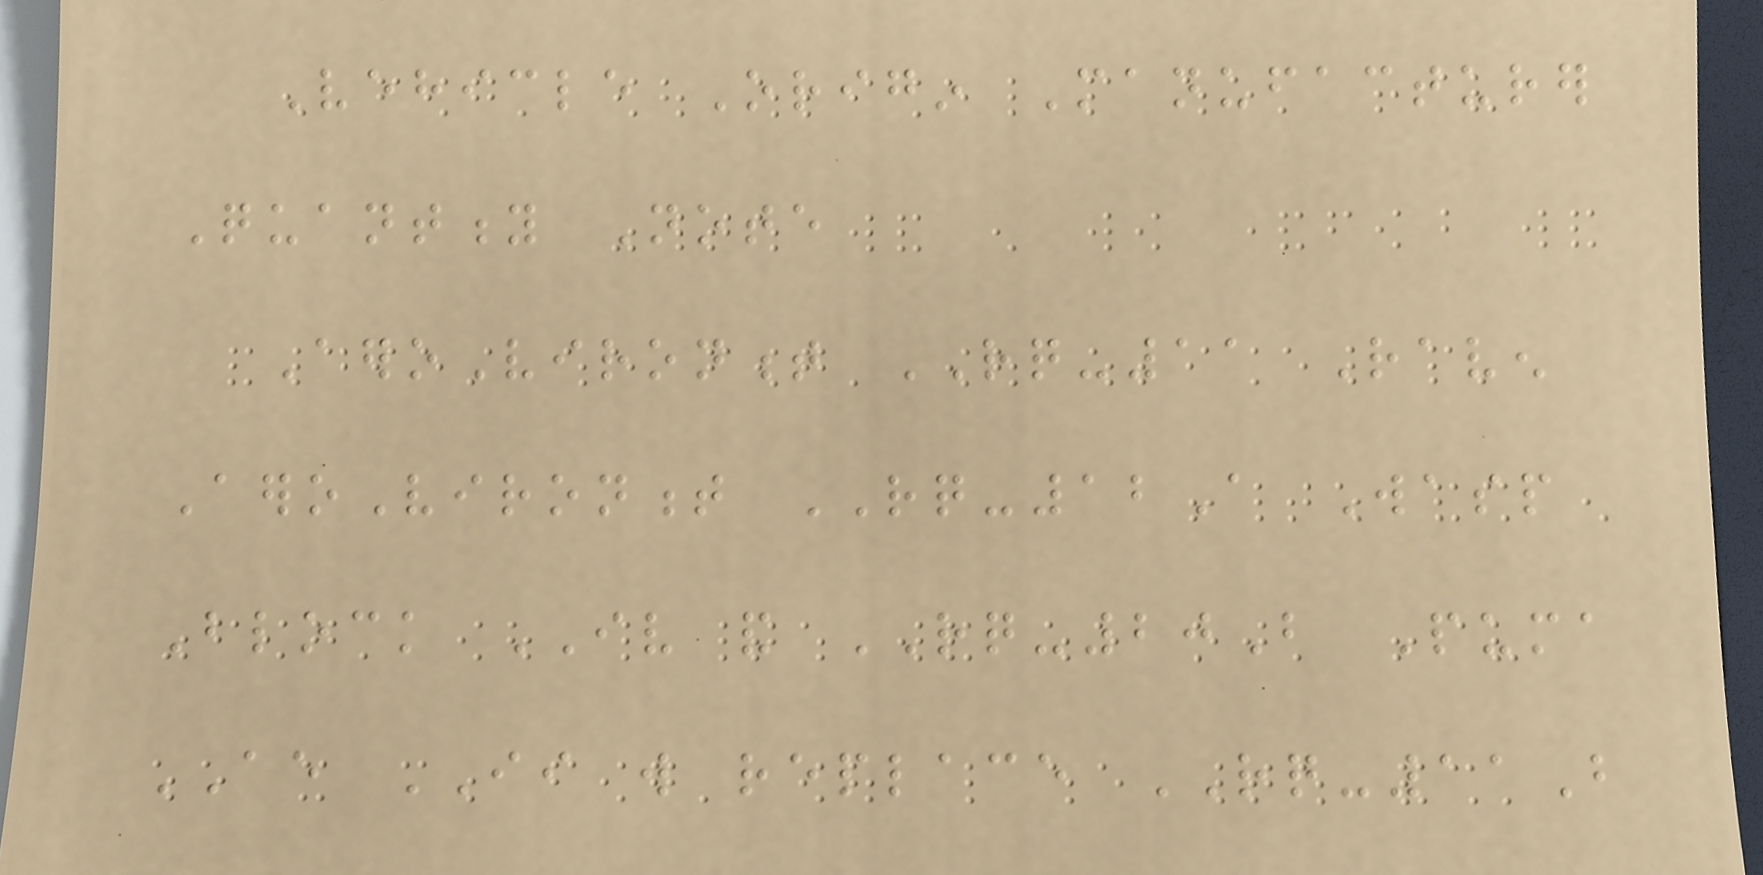Vehicle Origin Manufacturer
Quantity Note
AeroVironment RQ-11 Raven
AeroVironment RQ-12A Wasp
Block IV and RQ-20B Puma
AE II will replace RQ-11B
